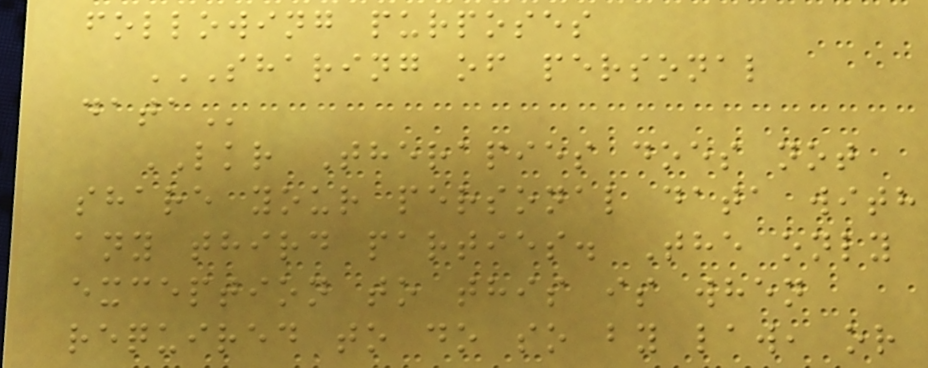following purposes
SHARING OF PERSONAL
DATA
LKR Therapies does not
share your personal data with
any third parties. The only
exception to this is when
required to do so by law, or
